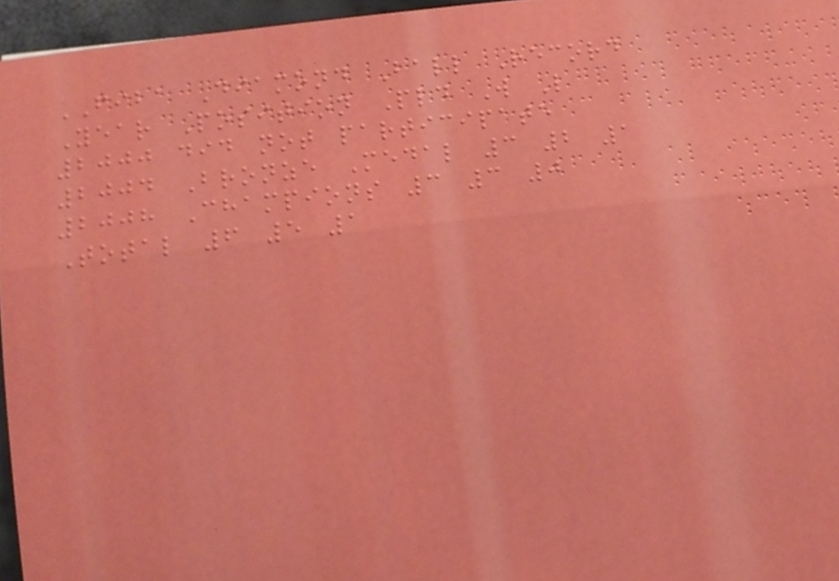FIBA Diamond Ball Record
Year Position Pld W L
2000 did not participate
2004 Bronze Medal 3 2 1
2008 Champions 3 3 0
Total 6 5 1
